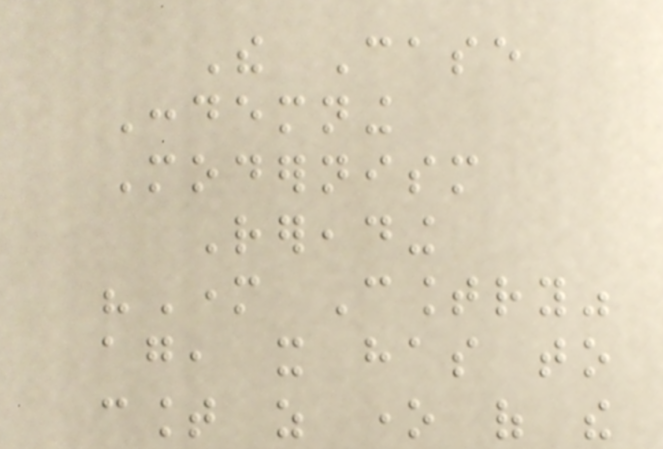The Case
Condemning
Modernism
Rereading
"Mother Country"
again, it has to
count as one of the
